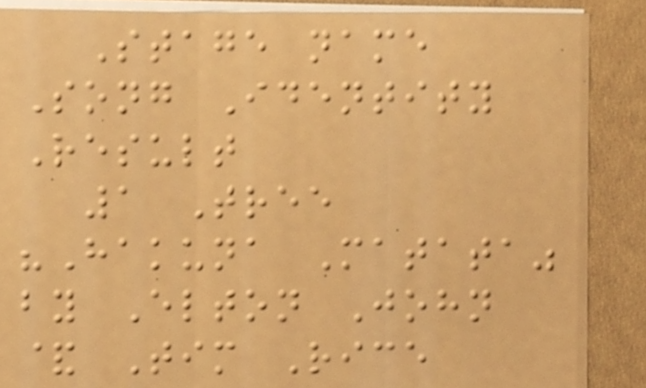Stage name
Song Identity
Result
1 Tree
"Hakuna Matata"
by Elton John
& Tim Rice
